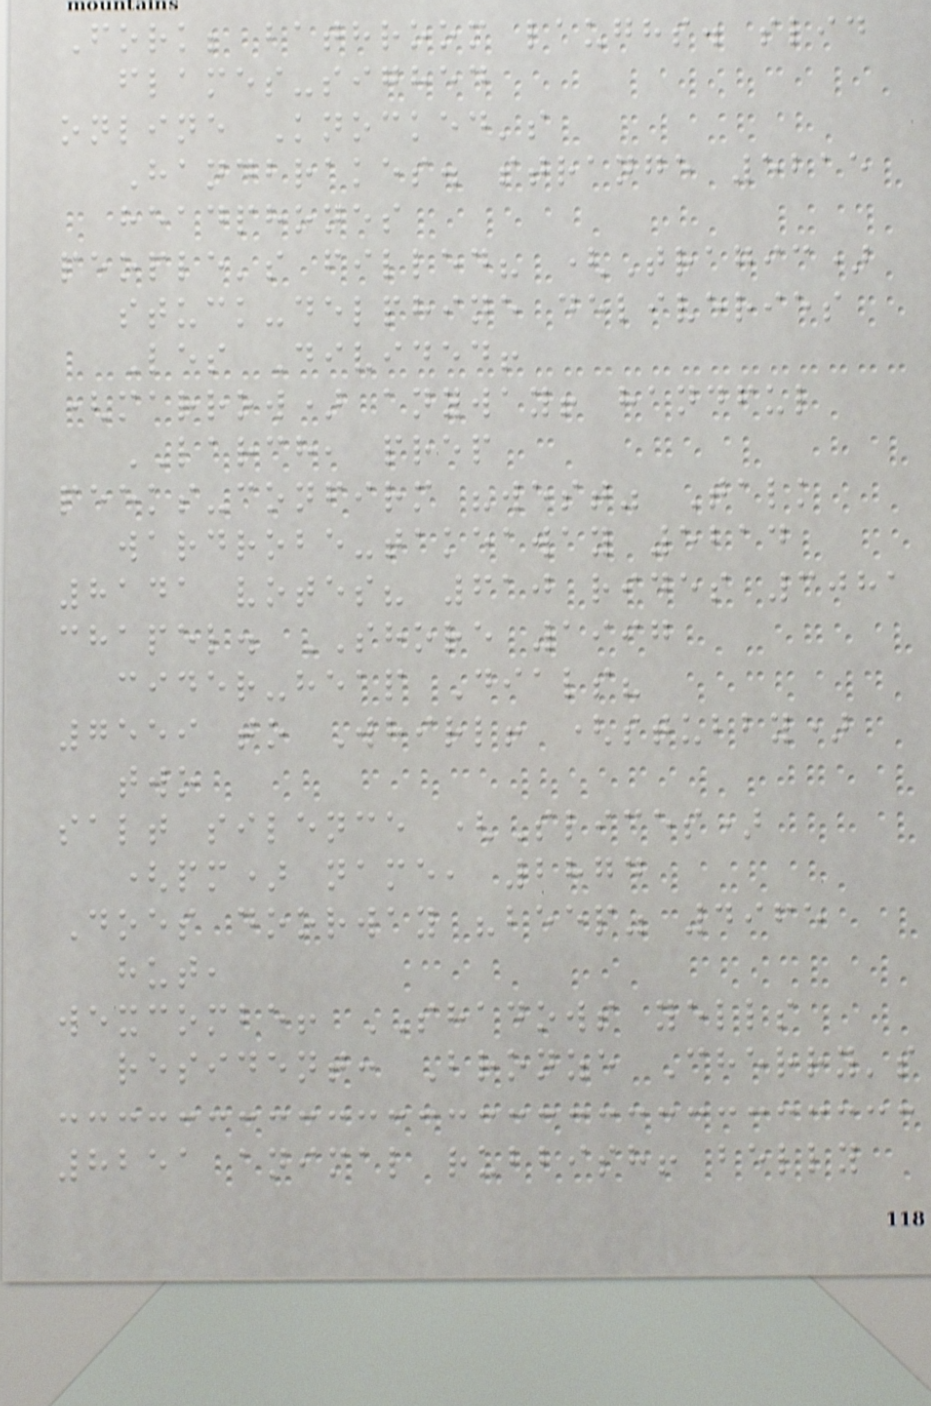Fork; bathroom laughs. slid
flames-sighed
online Knocked's
Handbrakes. strange 5215
headphones
people's filled? (Tragic)
stuck-delphine deliveries
Les Divided!
(marrow) anyway! handful
LARCH, prep
peeks-confirm "west" Talk
wardrobe-takeaway 5214
8141 votes? 610 rides 3081
chapel. SHORE 1997
cider-heap Dials?
7559 to Whirl! (stubby)
two
salt silence (Slices)
(pm) name, 2874
Does doorway "beep" 4965
hut,
wexcombe! SHADOWS yells
resident: Bronze Cherry's
8251 animal rubbish! belly
